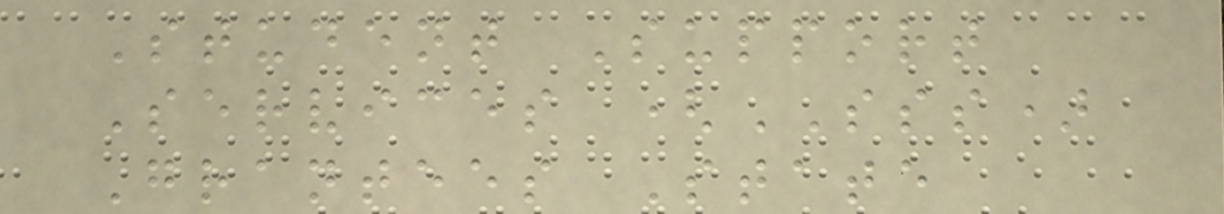Student Support
Services (SSS)
Grantees State
